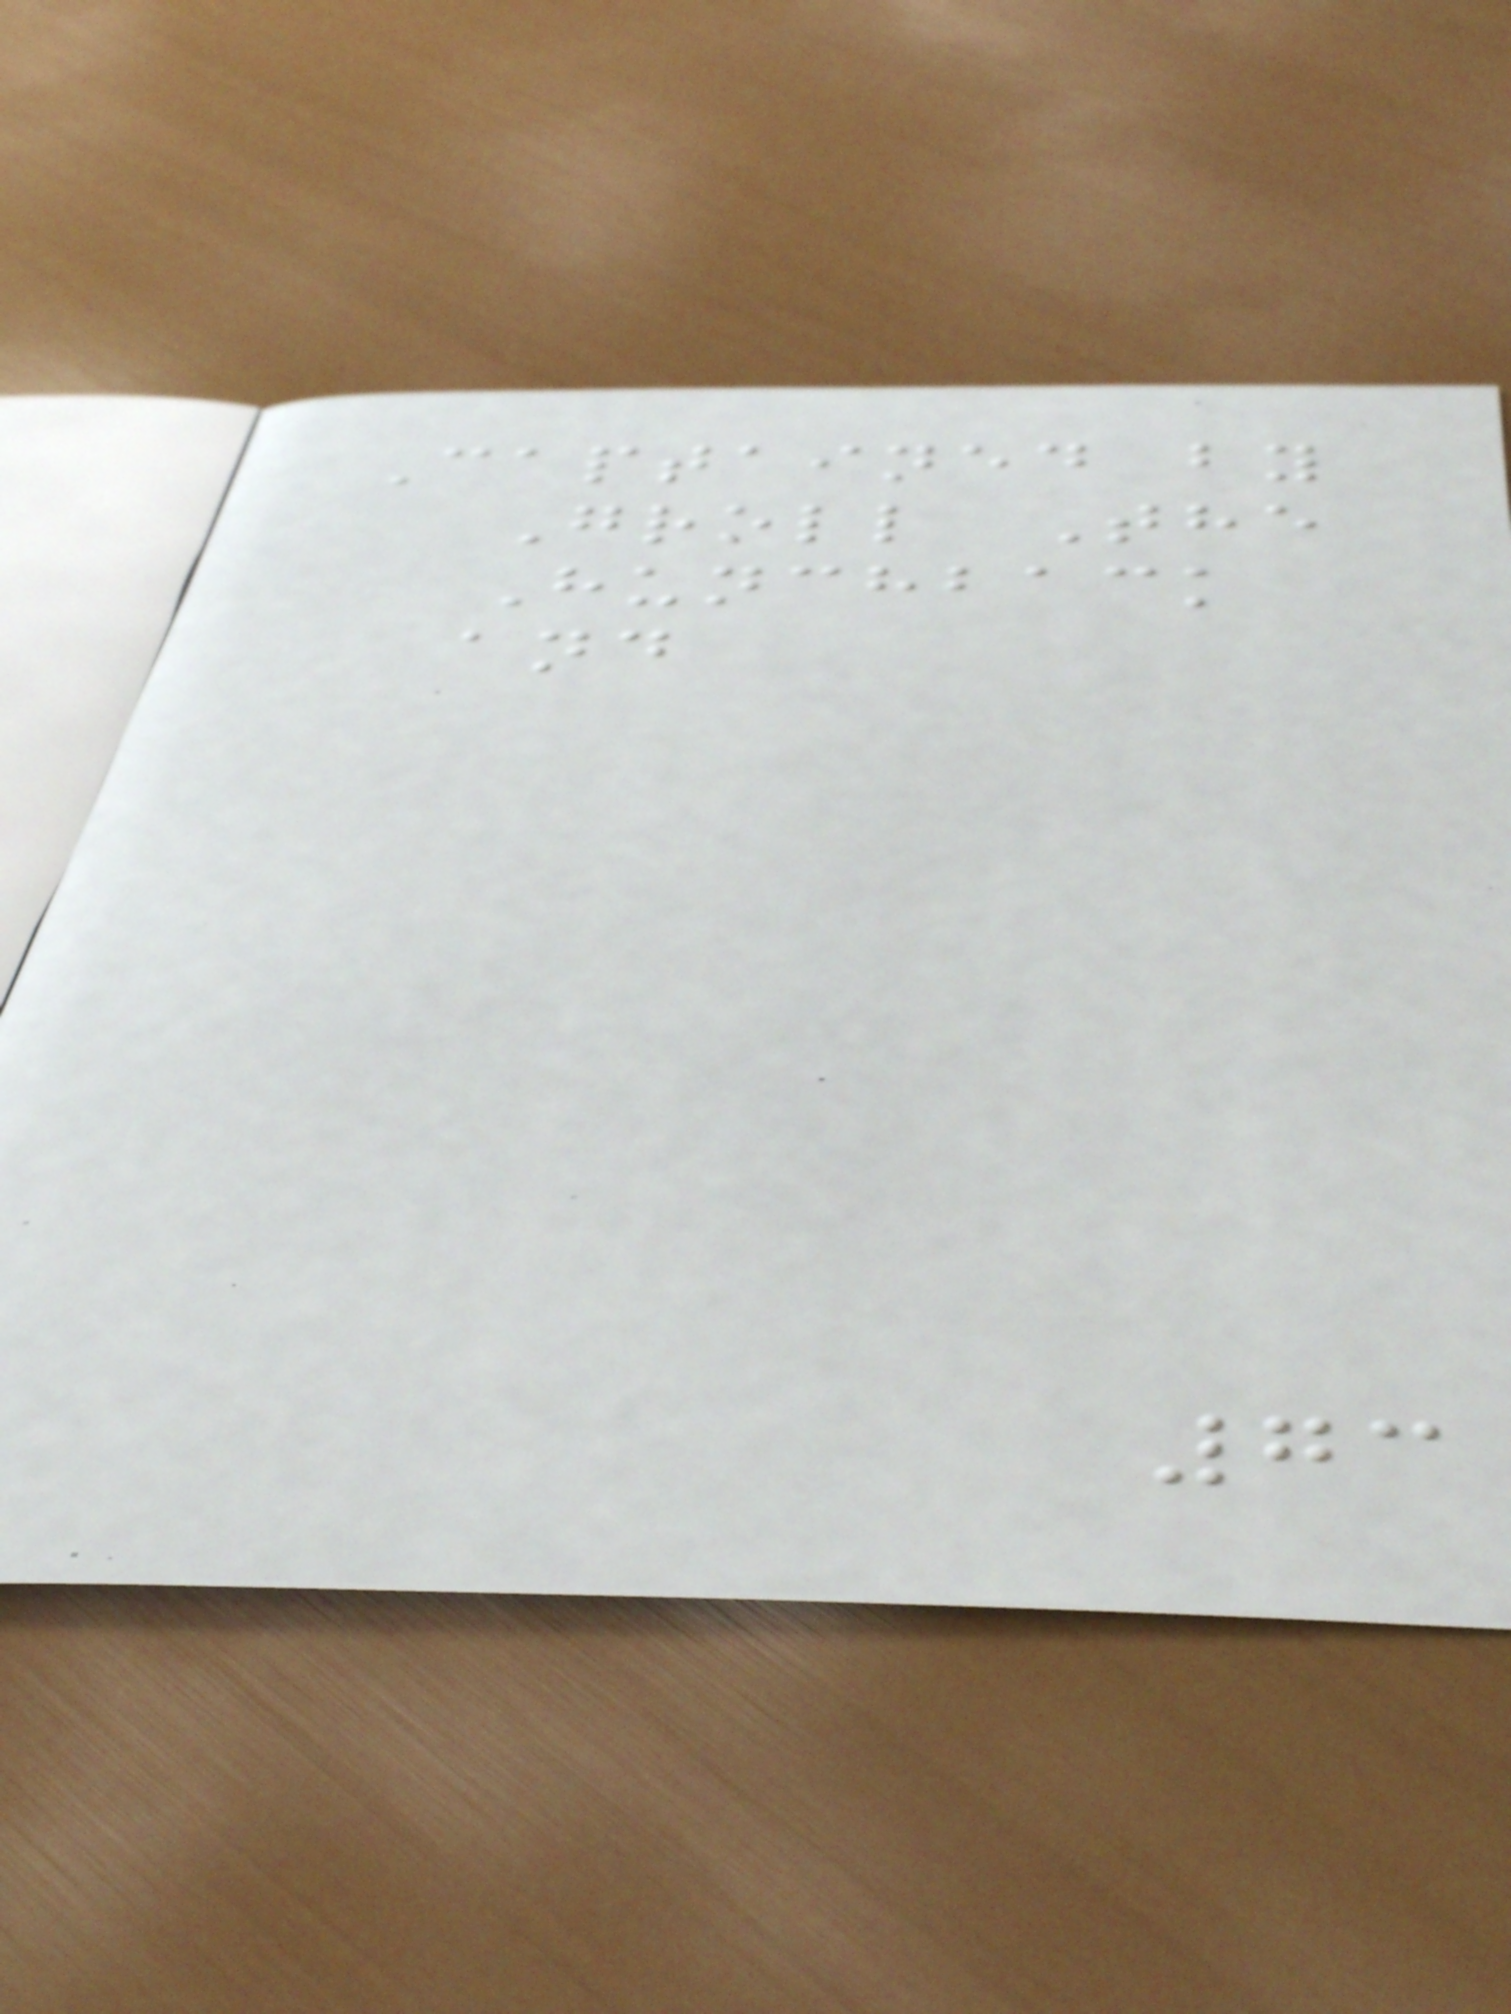Captained by
Groll The
Hunchback
and
73
